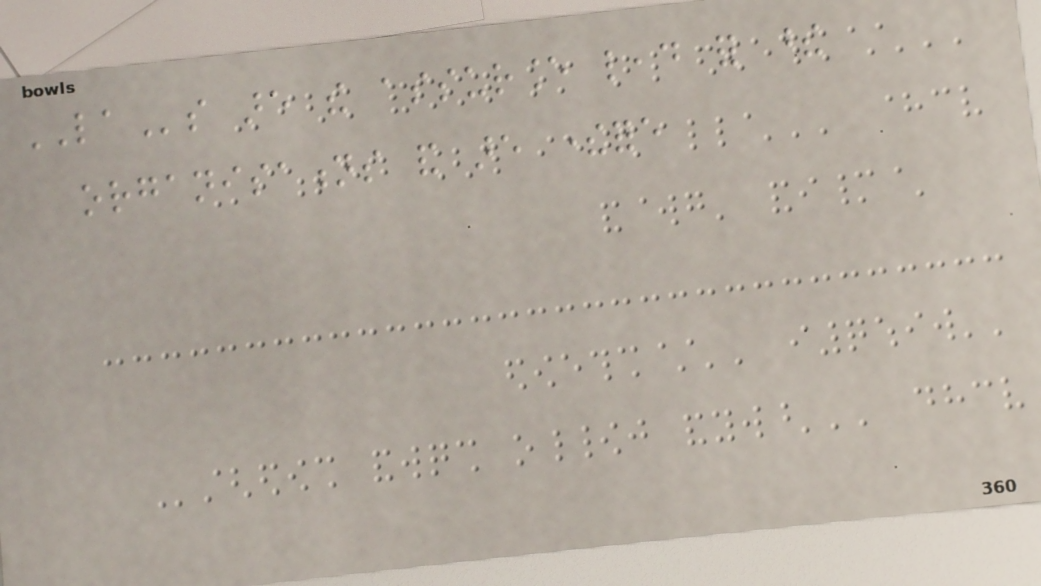LAs are the assurance lead for these
organisations and are therefore
